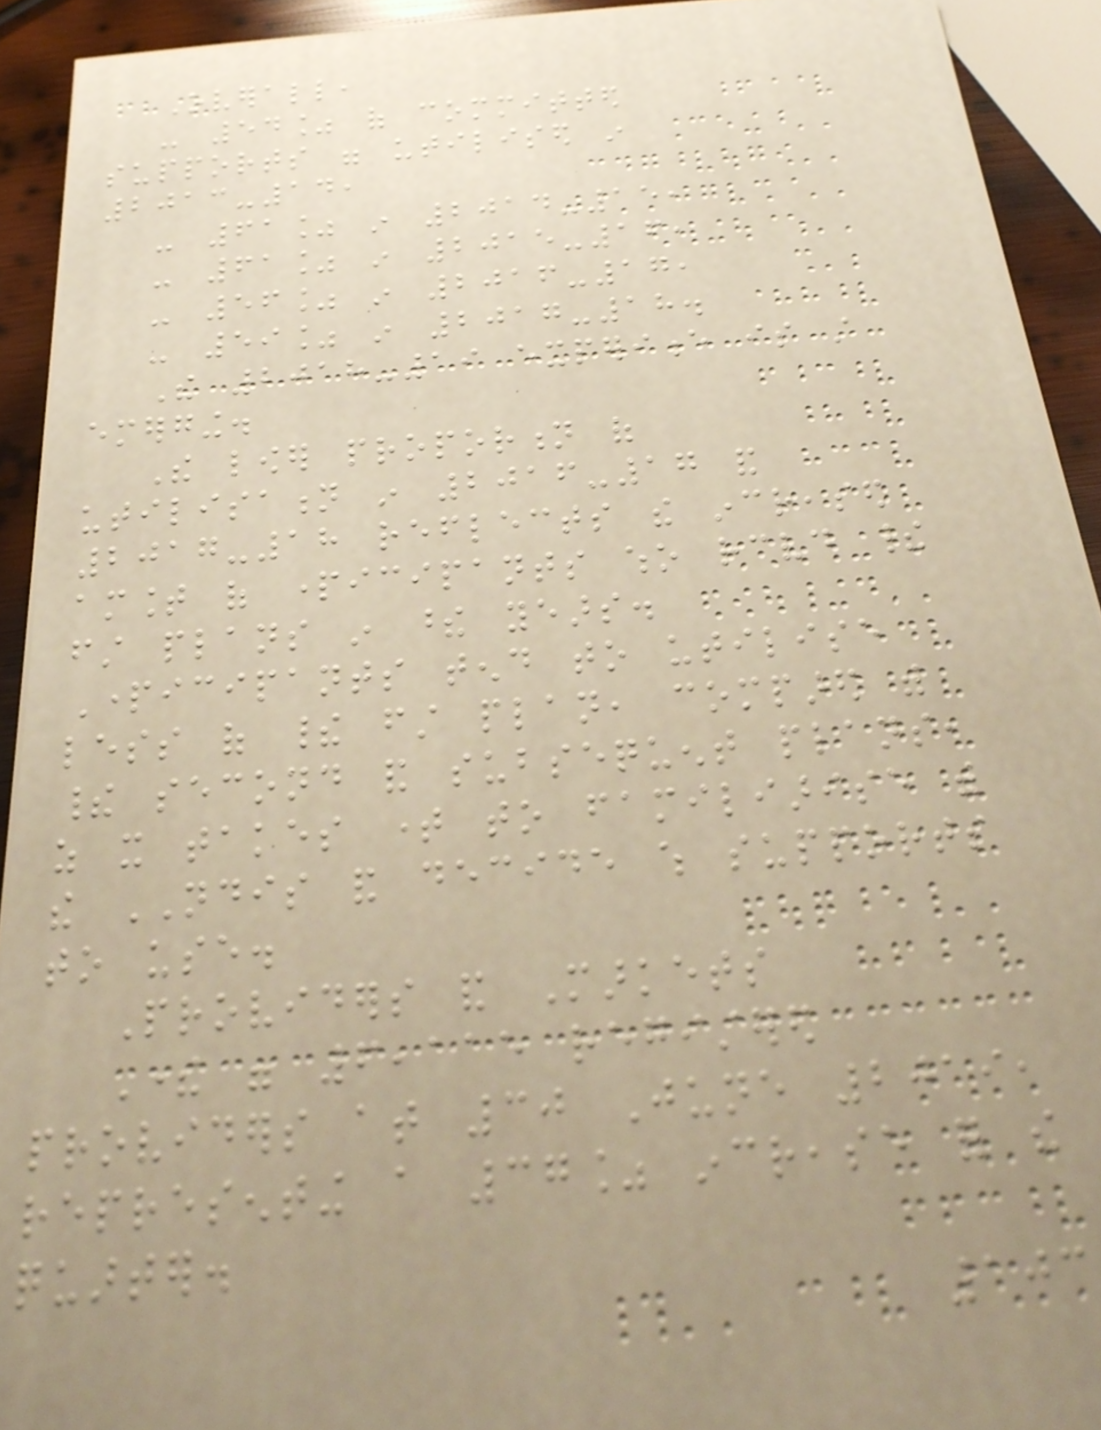Overall,
- 54% of committed
supports were utilised in
2013-14,
- 61% in 2014-15,
- 61% in 2015-16,
- 56% in 2016-17,
- 59% in 2017-18.
The 2018-19 experience is still
emerging.
The lower proportion of
utilisation in 2016-17 and
2017-18 reflects the increased
amount of participants who received their
first plans in these years.
Participants tend to utilise
less of their first plan, compared with
their second and subsequent plans,
as it takes time to familiarise with
the NDIS and decide which supports
to use.
Providers and Markets
There were 6,115 registered
providers at 30 June 2019,
representing a 37% increase for the
quarter.
103
